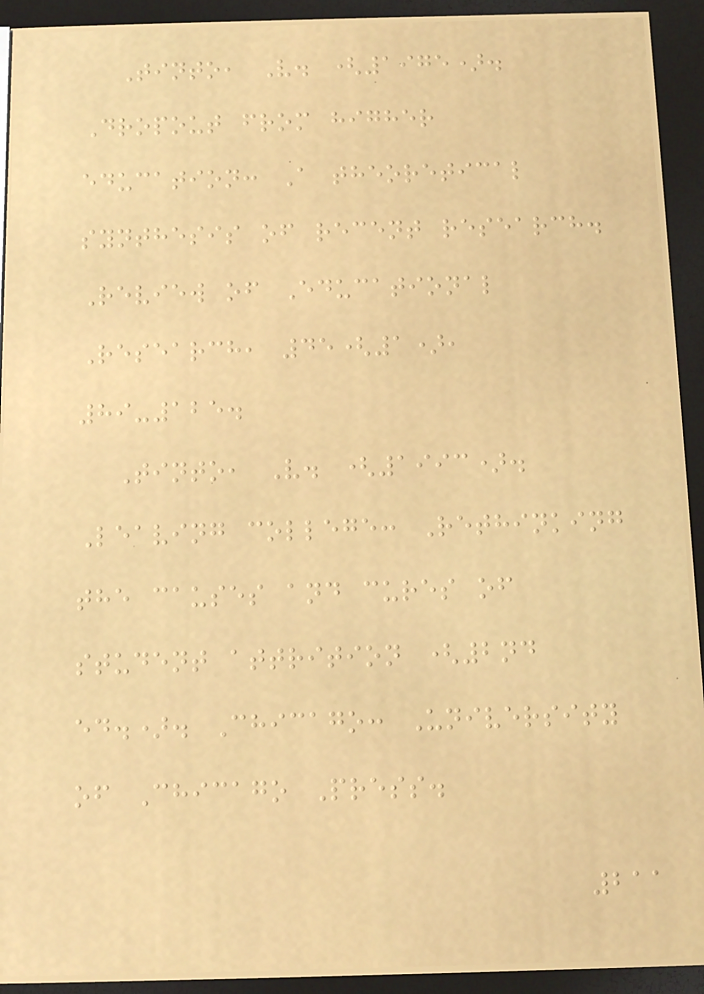Tinto, V. (1975).
Dropout from higher
education: A theoretical
synthesis of recent research.
Review of Educational
Research, 45(1),
89-125.
Tinto, V. (1993).
Leaving college: Rethinking
the causes and cures of
student attrition (2nd
ed.). Chicago: University
of Chicago Press.
211
